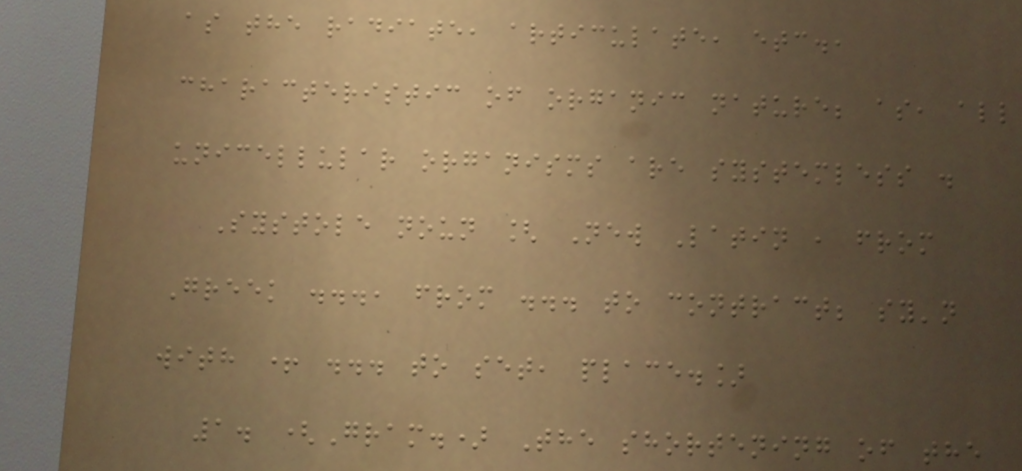as the radiate, articulate, etc.,
characteristic of organic nature; as, all
unicellular organisms are systemless .
Systole noun [ New Latin , from
Greek ..., from ... to contract; sy'n
with + ... to set, place.]
1. (Gram.) The shortening of the
